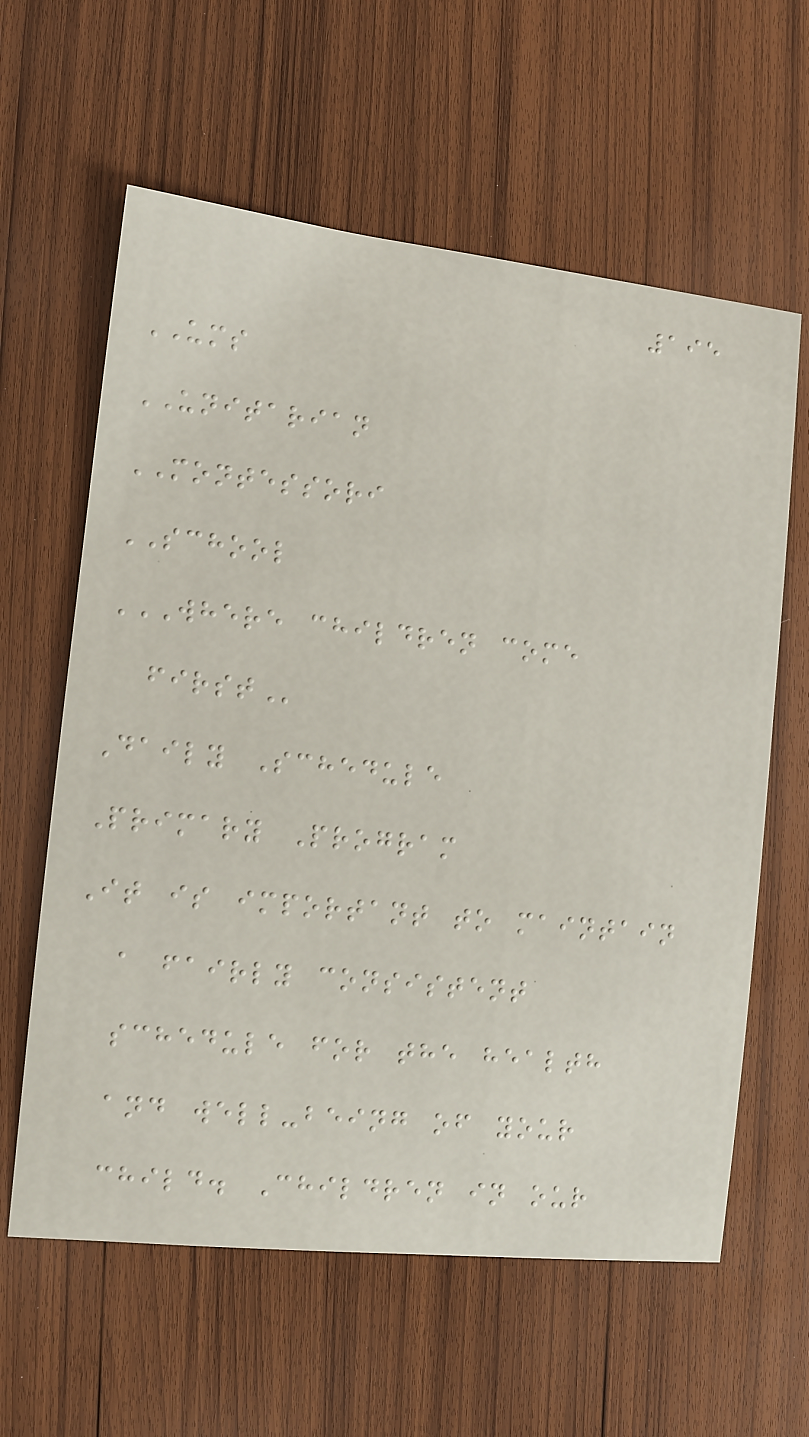195
UMS
UNITARIAN
MONTESSORI
SCHOOL
WHERE CHILDREN COME
FIRST
Daily Schedule
Primary Program
It is important to maintain
a fairly consistent
schedule for the health
and well-being of your
child. Children in our
